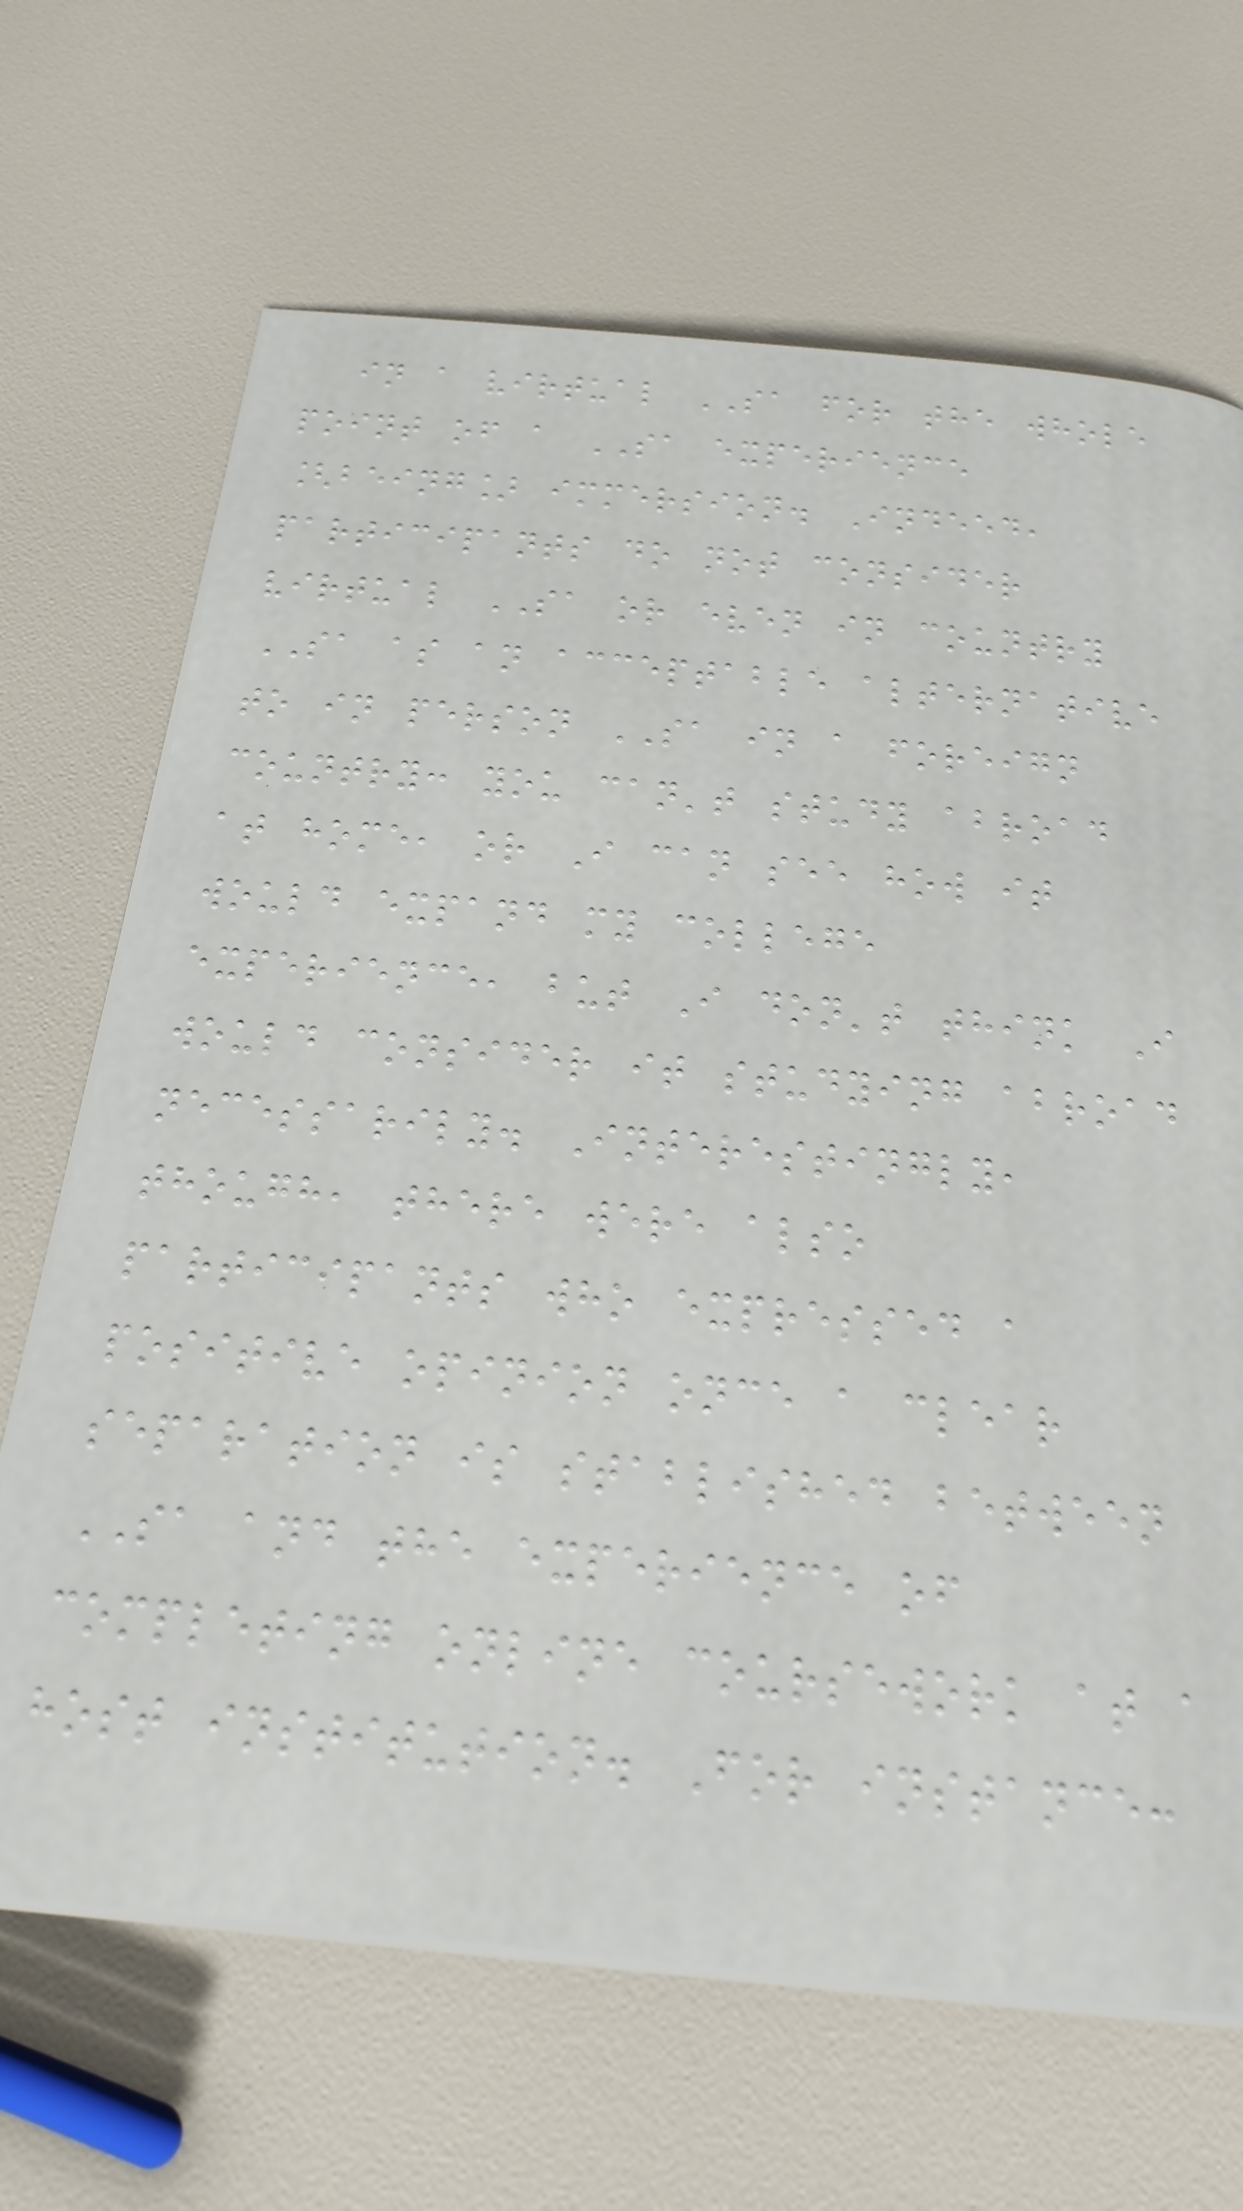in a virtual SA for the whole
point of a SA experience
[being] immersion. Indeed,
participants do not consider
virtual SA or even in country
SA as an acceptable alternative
to in person SA in a foreign
country: you can't study abroad
at home, or I can see how it
would expand my college
experience, but I don't think I
would consider it studying abroad
necessarily. Interestingly,
though, there were also
participants who expressed a
positive opinion once a clear
separation is stablished between
SA and the experience of
completing online coursework at a
host institution. For instance:
